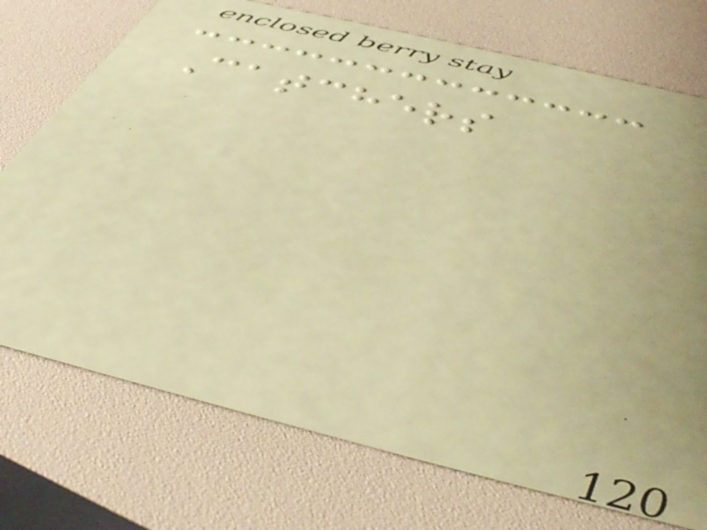Catchers
